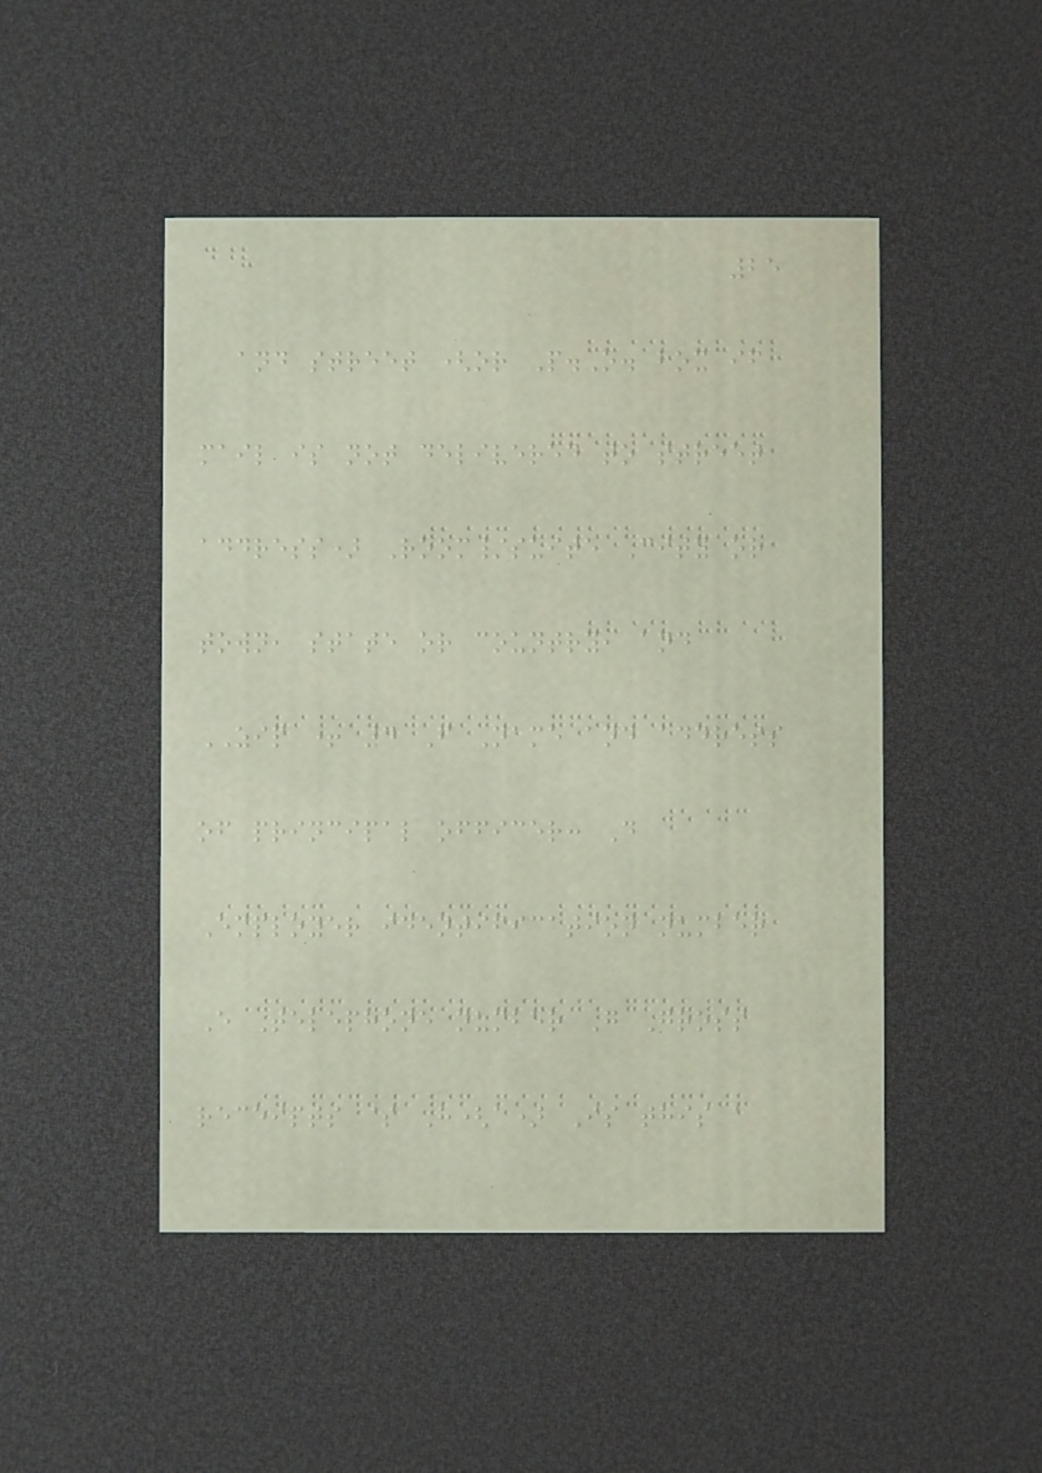25
and street (or P.O. box if
mail is not delivered to street
address) Room/suite City or
town, state or country, and
ZIP + 4 F Name and address
of principal officer: D
Employer identification number
E Telephone number G Gross
receipts $ H(a) Is this a
